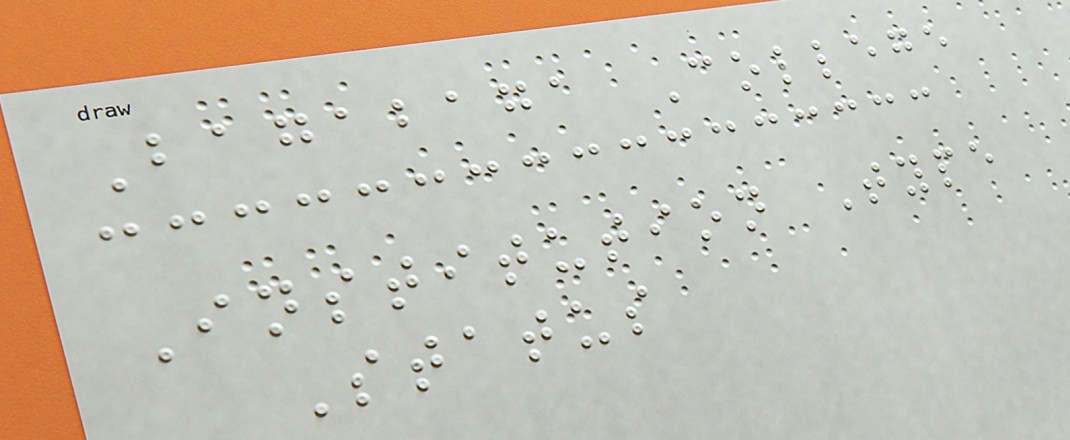Bagabaga College
Institution Type
Status
